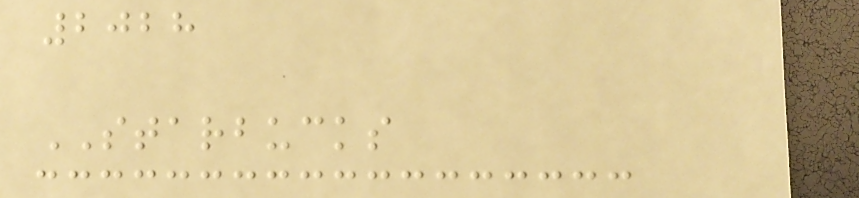2028
STARBUCKS
